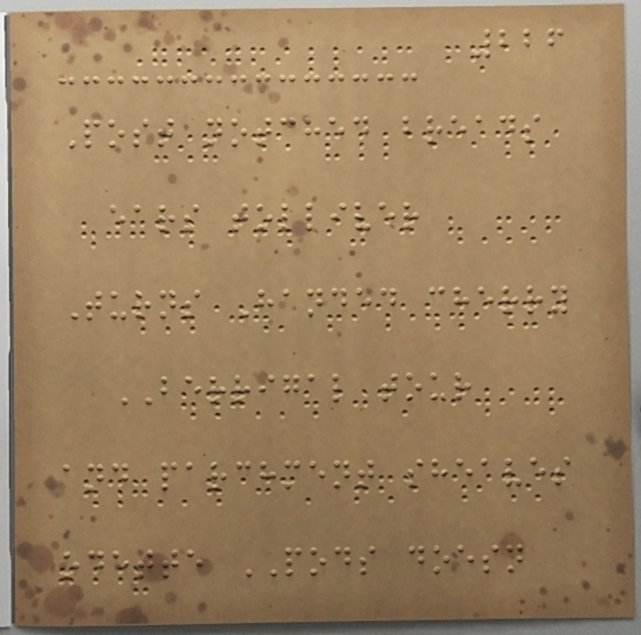226
Post notched breads
ears tolliver
Turns Handed cherry
BERRIGAL tour
and parchment sheaves
odette PODS doesn
